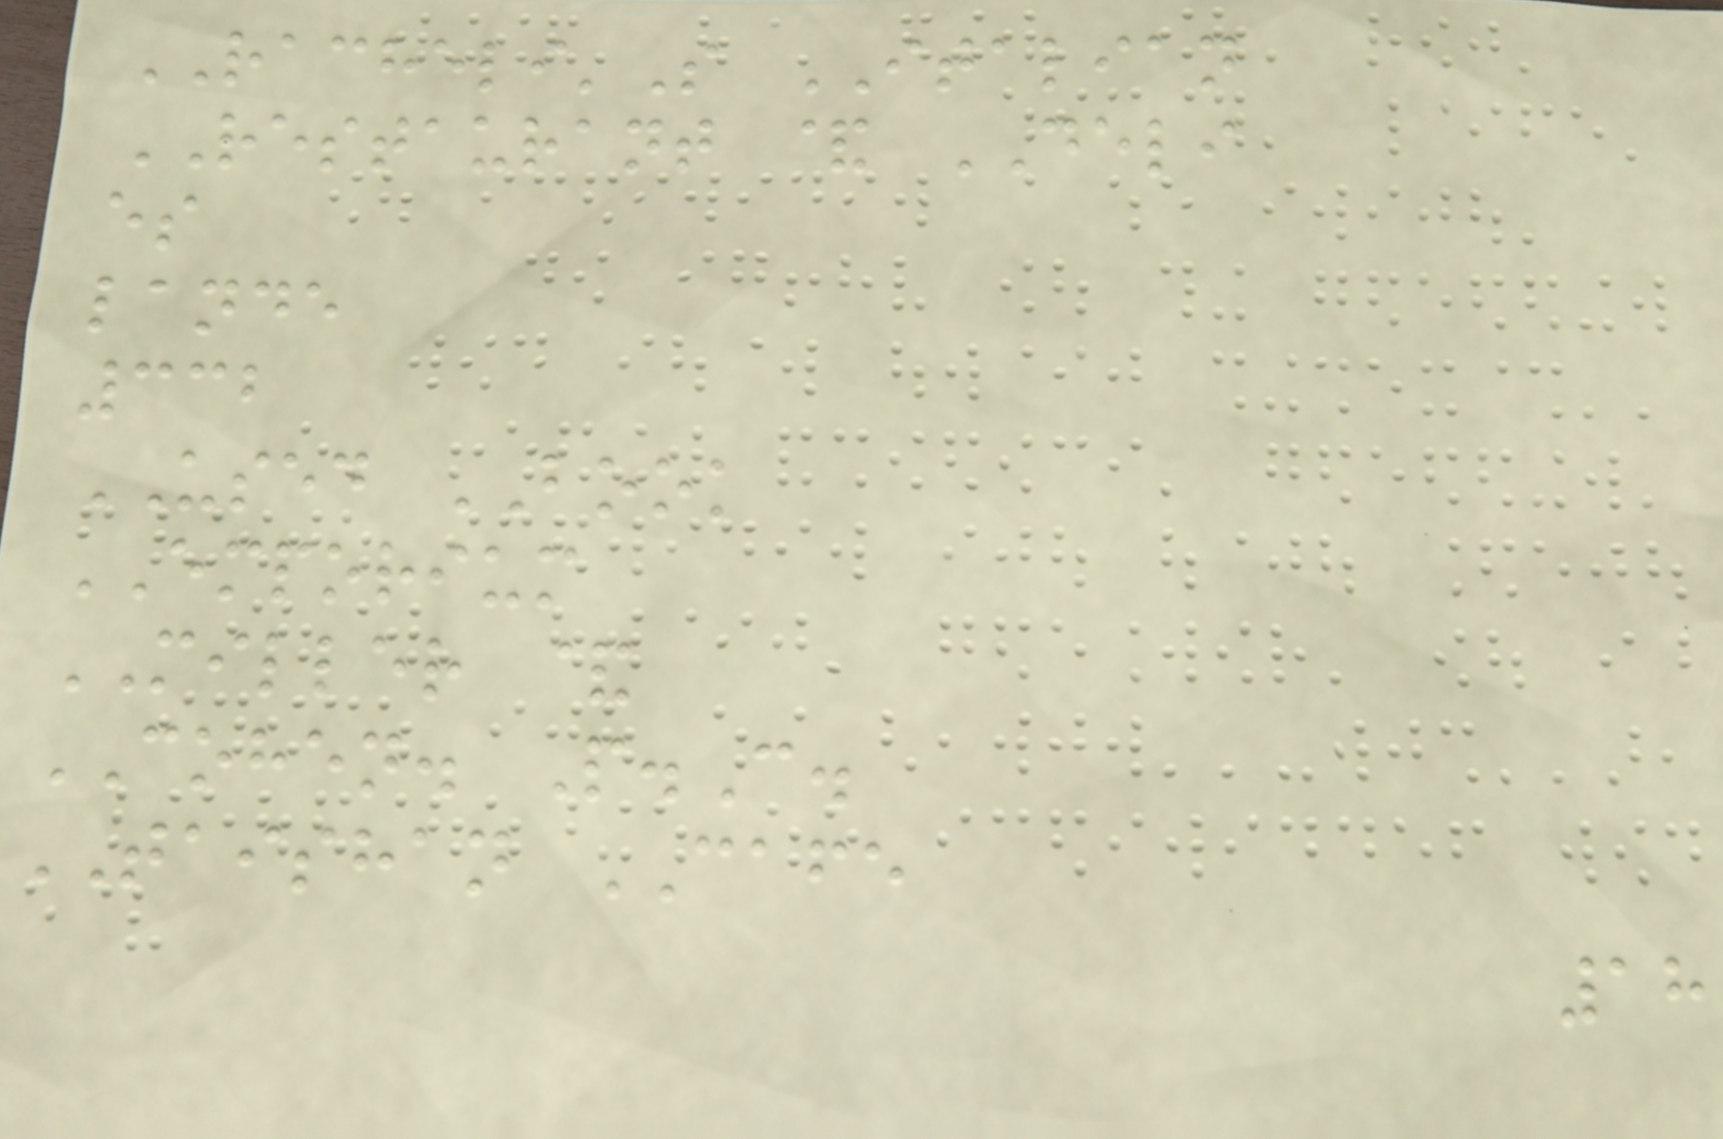RACHELI'S ITALIAN
RESTAURANT & DELI
es
lande
332
USED BOOK
EMPORIUM
MILLER &
COHEN. P.C.
TAISHAN CAFE
18
